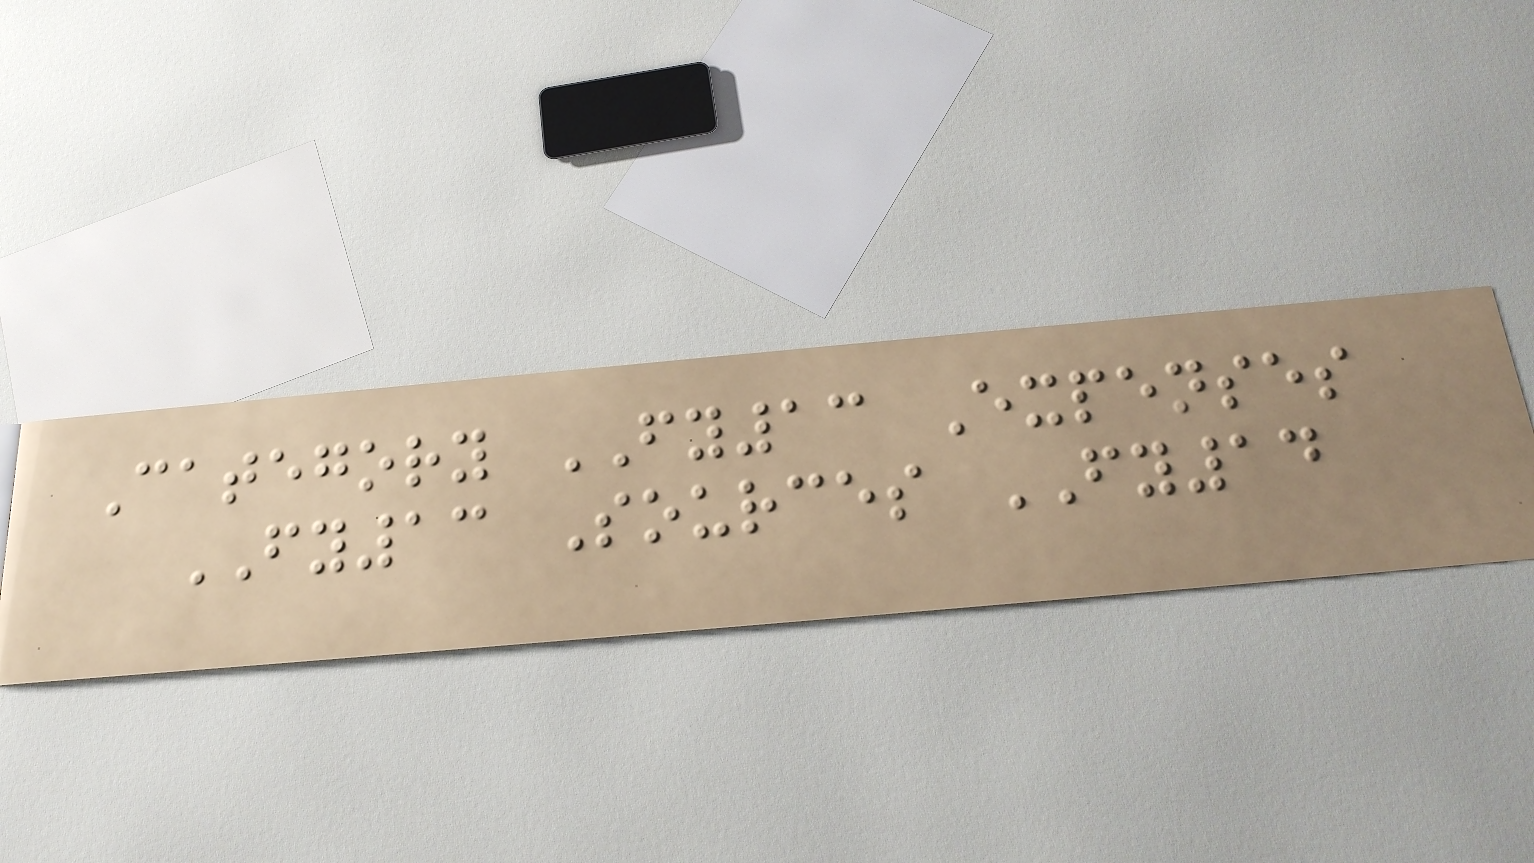Category FY13 Expenses
FY13 Sources FY14
